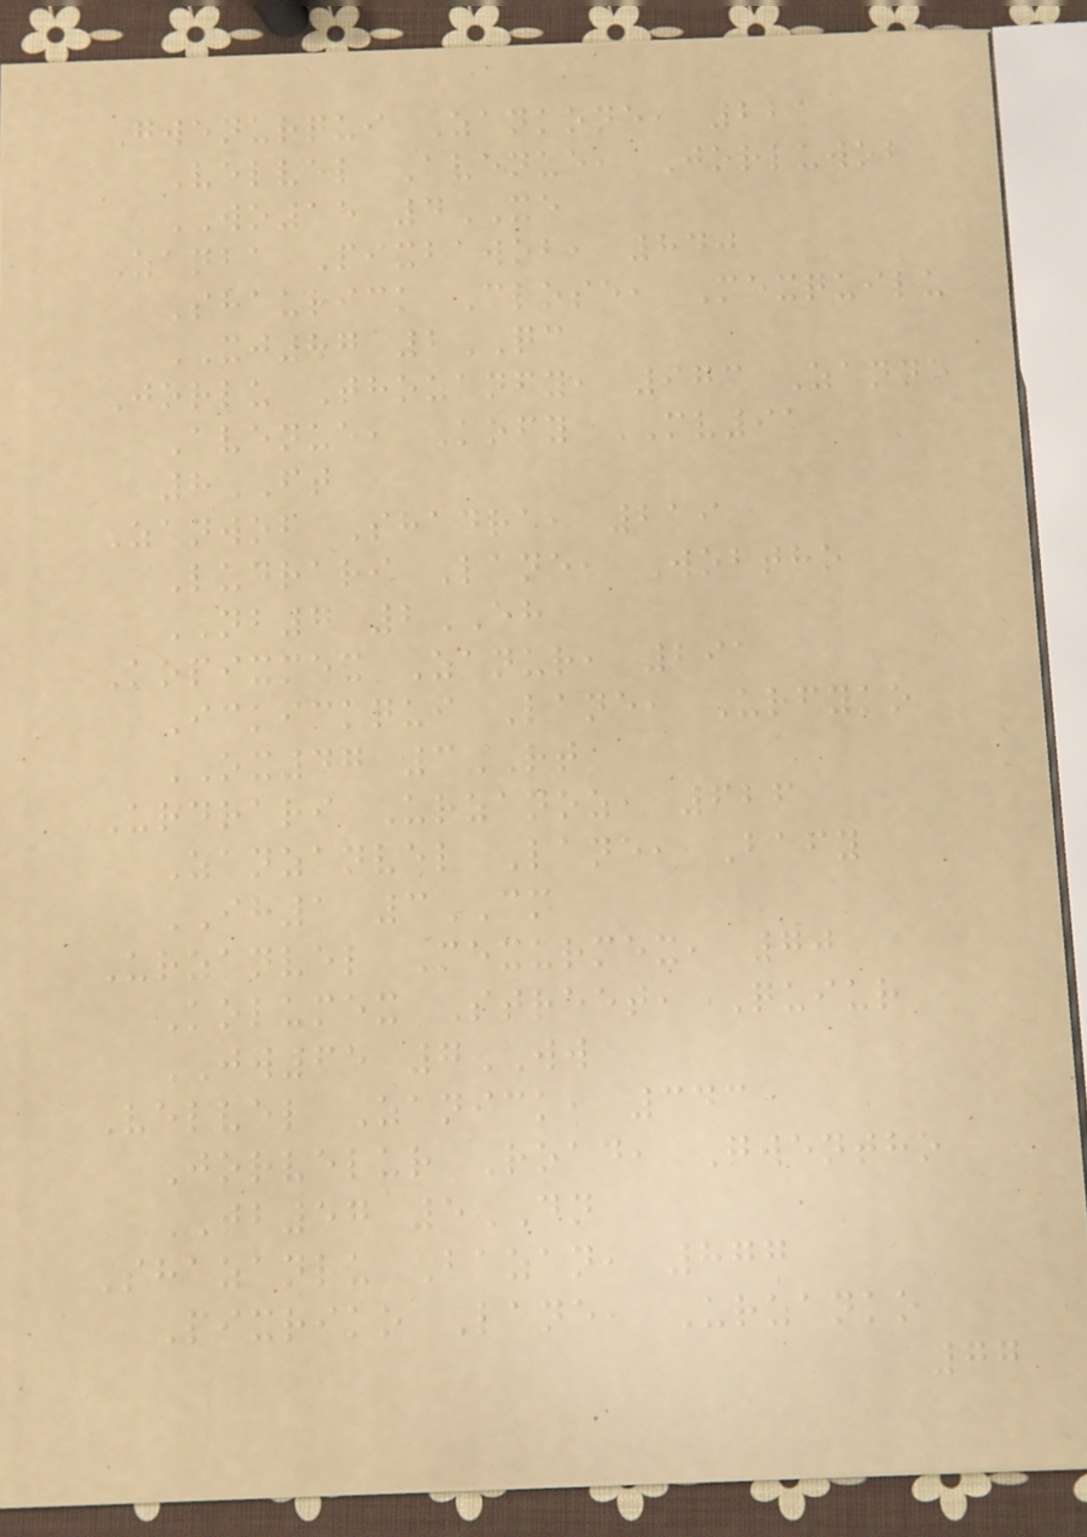Gwenurqui Zankone, 221
Velvel Avenue, Jorluwob
WO15 4XE
Zanba Pixbawob, 840
Shaurick Close, Mexquilu
XJ87 2QC
Jorlu Thozanfy, 973 Zanne
Avenue, Kofy MV91
8FT
Zanwob Shadra, 219
Ludrari Lane, Wobtho
NB7 2EH
Kopixmex Zanur, 291
Ickickqui Lane, Urfyko
OX47 3RT
Urdrari Urzanoz, 626
Zanzanvel Lane, Bafy
IH1 3CM
Urzanvel Mexurmex, 70
Kolumex Street, Quiur
JW65 7WW
Velvel Zanick, 343
Jorvelur Road, Gwentho
JB57 5DN
Shazanlu Bazan, 877
Pixriko Lane, Urzanko
77
